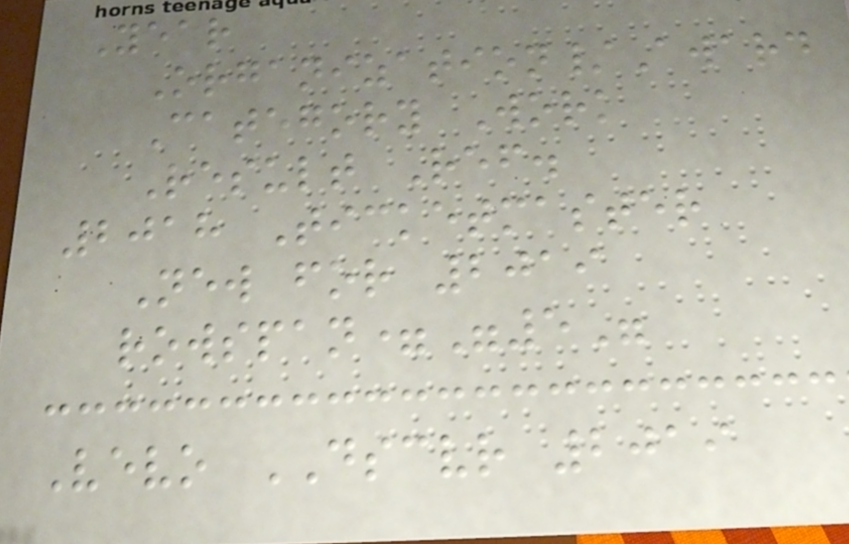Year
Organization/Award
Category Work
Result Ref.
2018 Ticketmaster
New for 2019
rowspan="5"
Vevo DSCVR 2019
